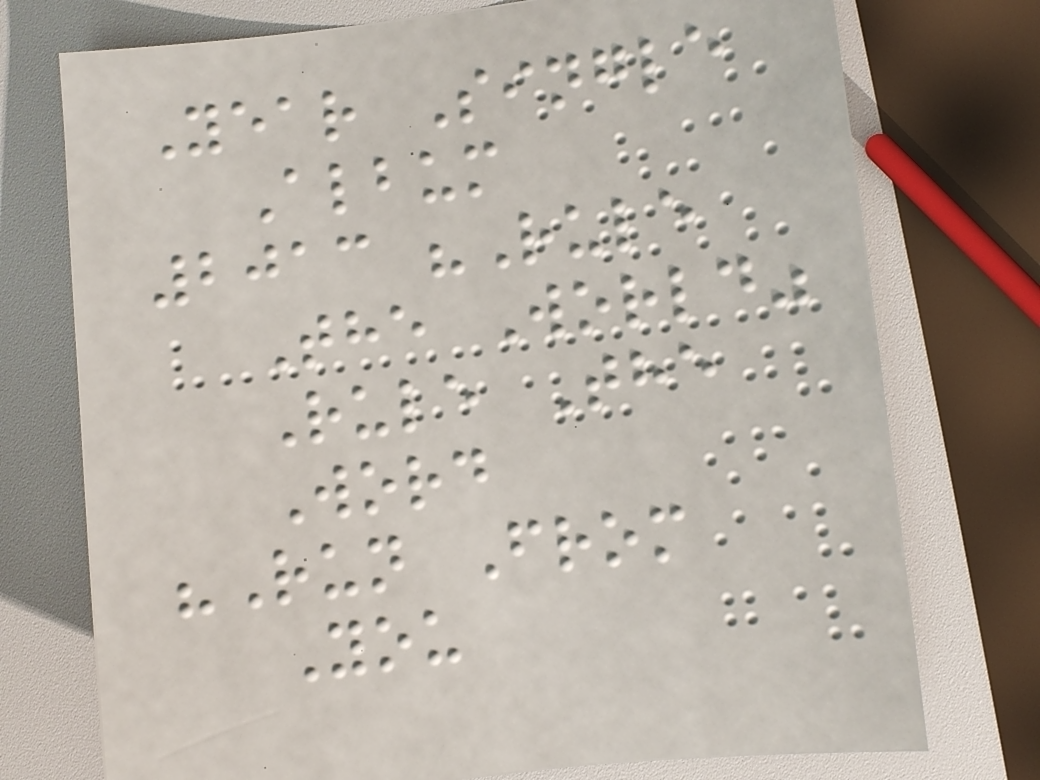Year Single
Album
2013 "Rule
The World"
Rule The
Word
"Run From
You
